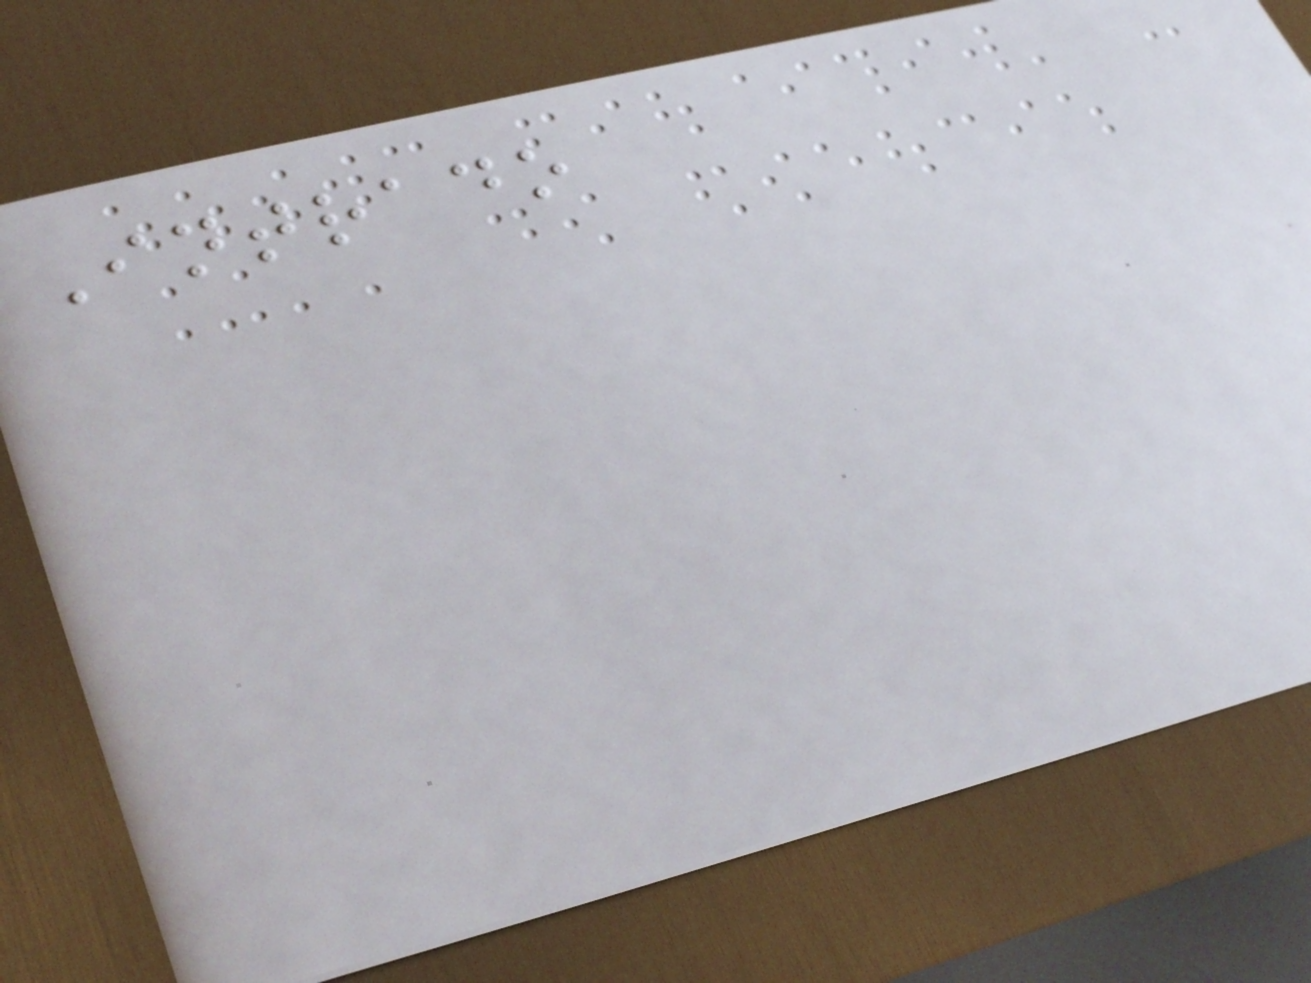Intrado
